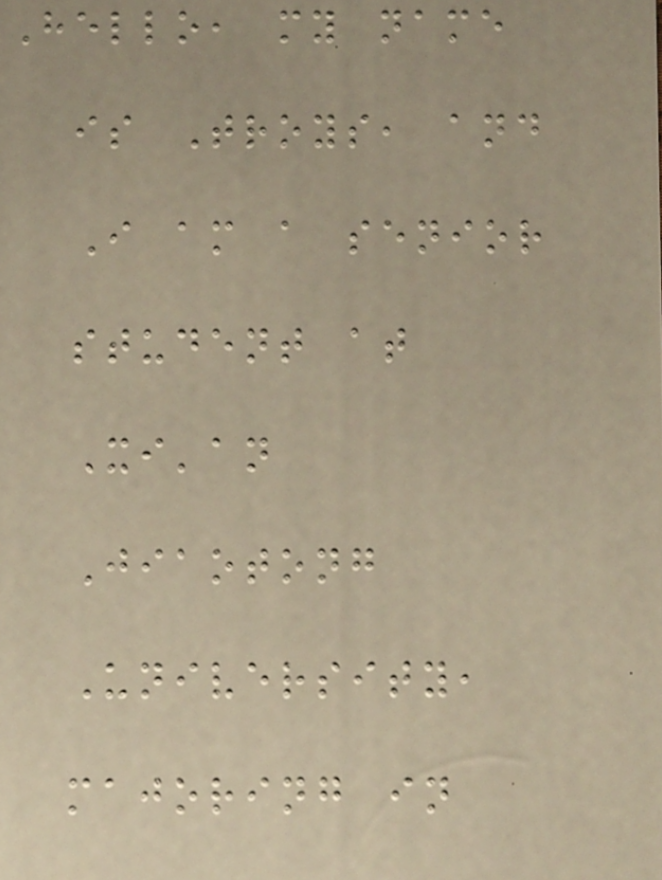Hello, my name
is Troys, and
I am a senior
student at
Xi'an
Jiaotong
University,
majoring in
